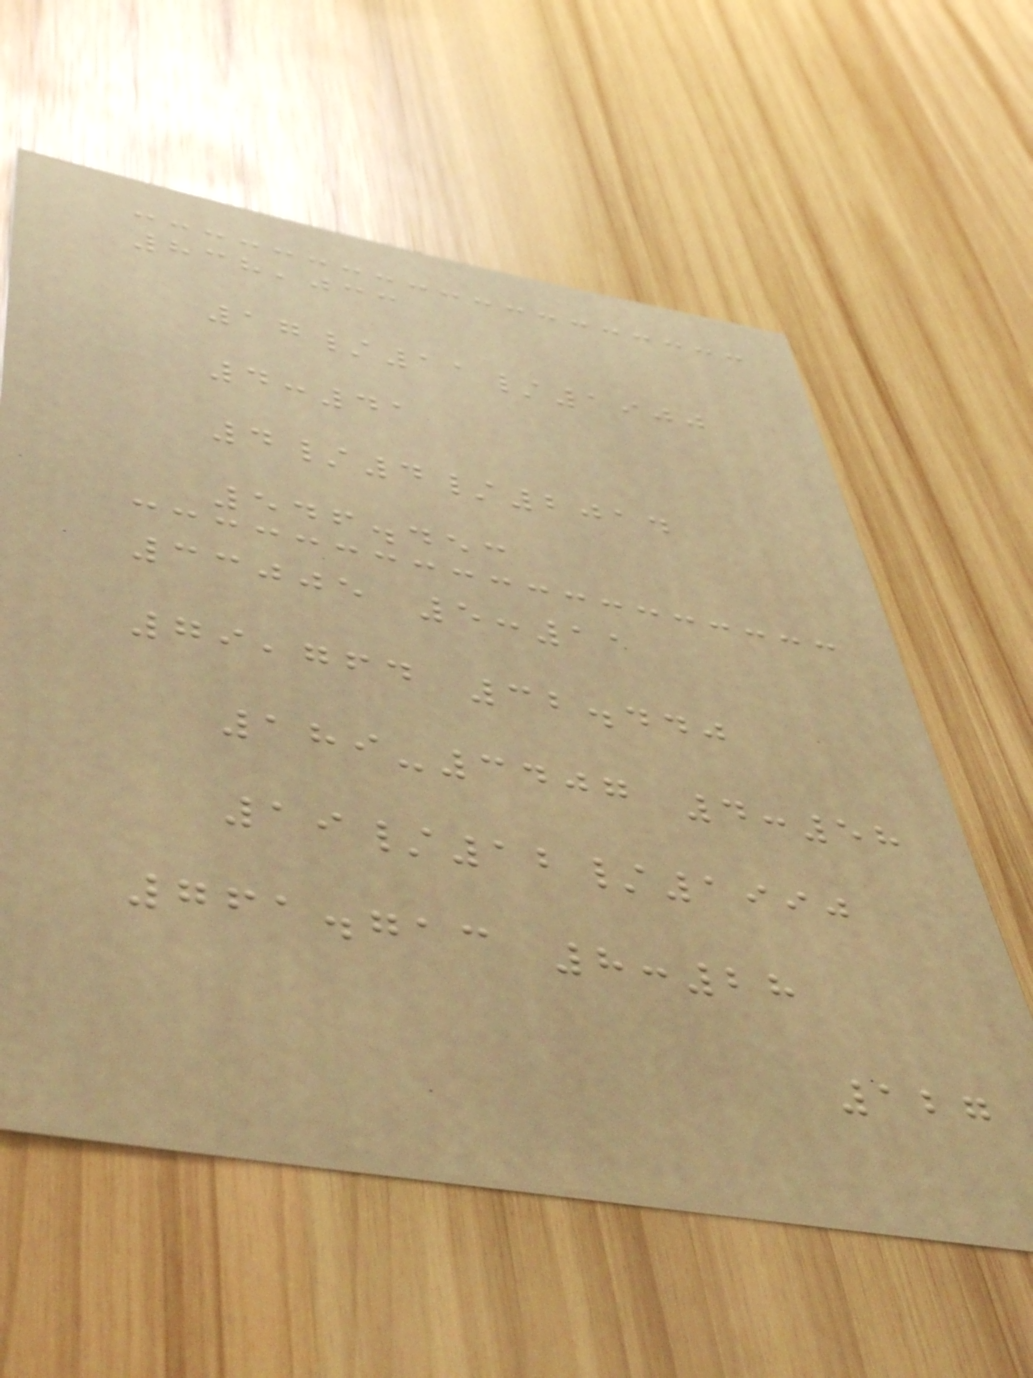838,033
17/11/1900
4:41
4/4/2014
546.453
33005 5:11
79,764 32.440
189-3407 4:58
19/12/1990
761.713 8:28
127
